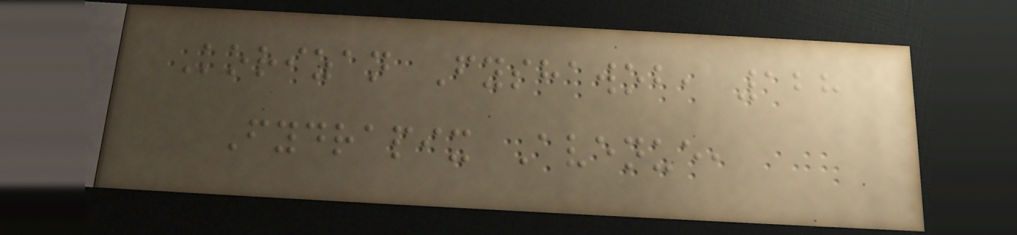Korizan Fyshawob, 128
Fydrapix Avenue,
